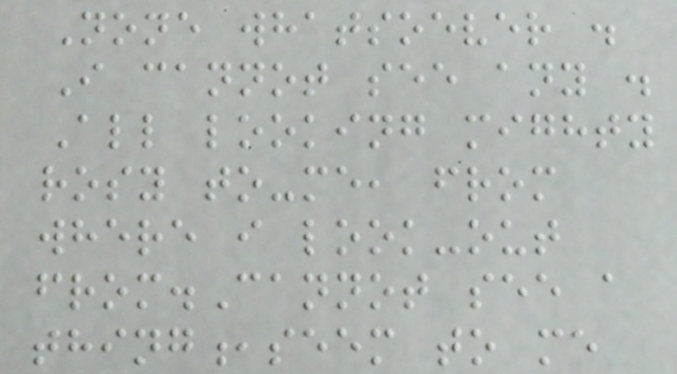None whatsoever .
I cannot see any .
All looking mighty
rosy to-me, from
where i look-out
from.Cannot see a
thing,seem to me
